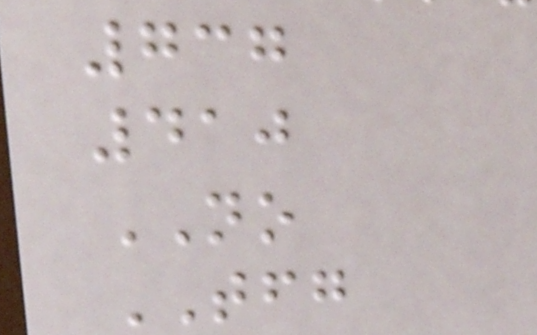737
410
NO
TFG
